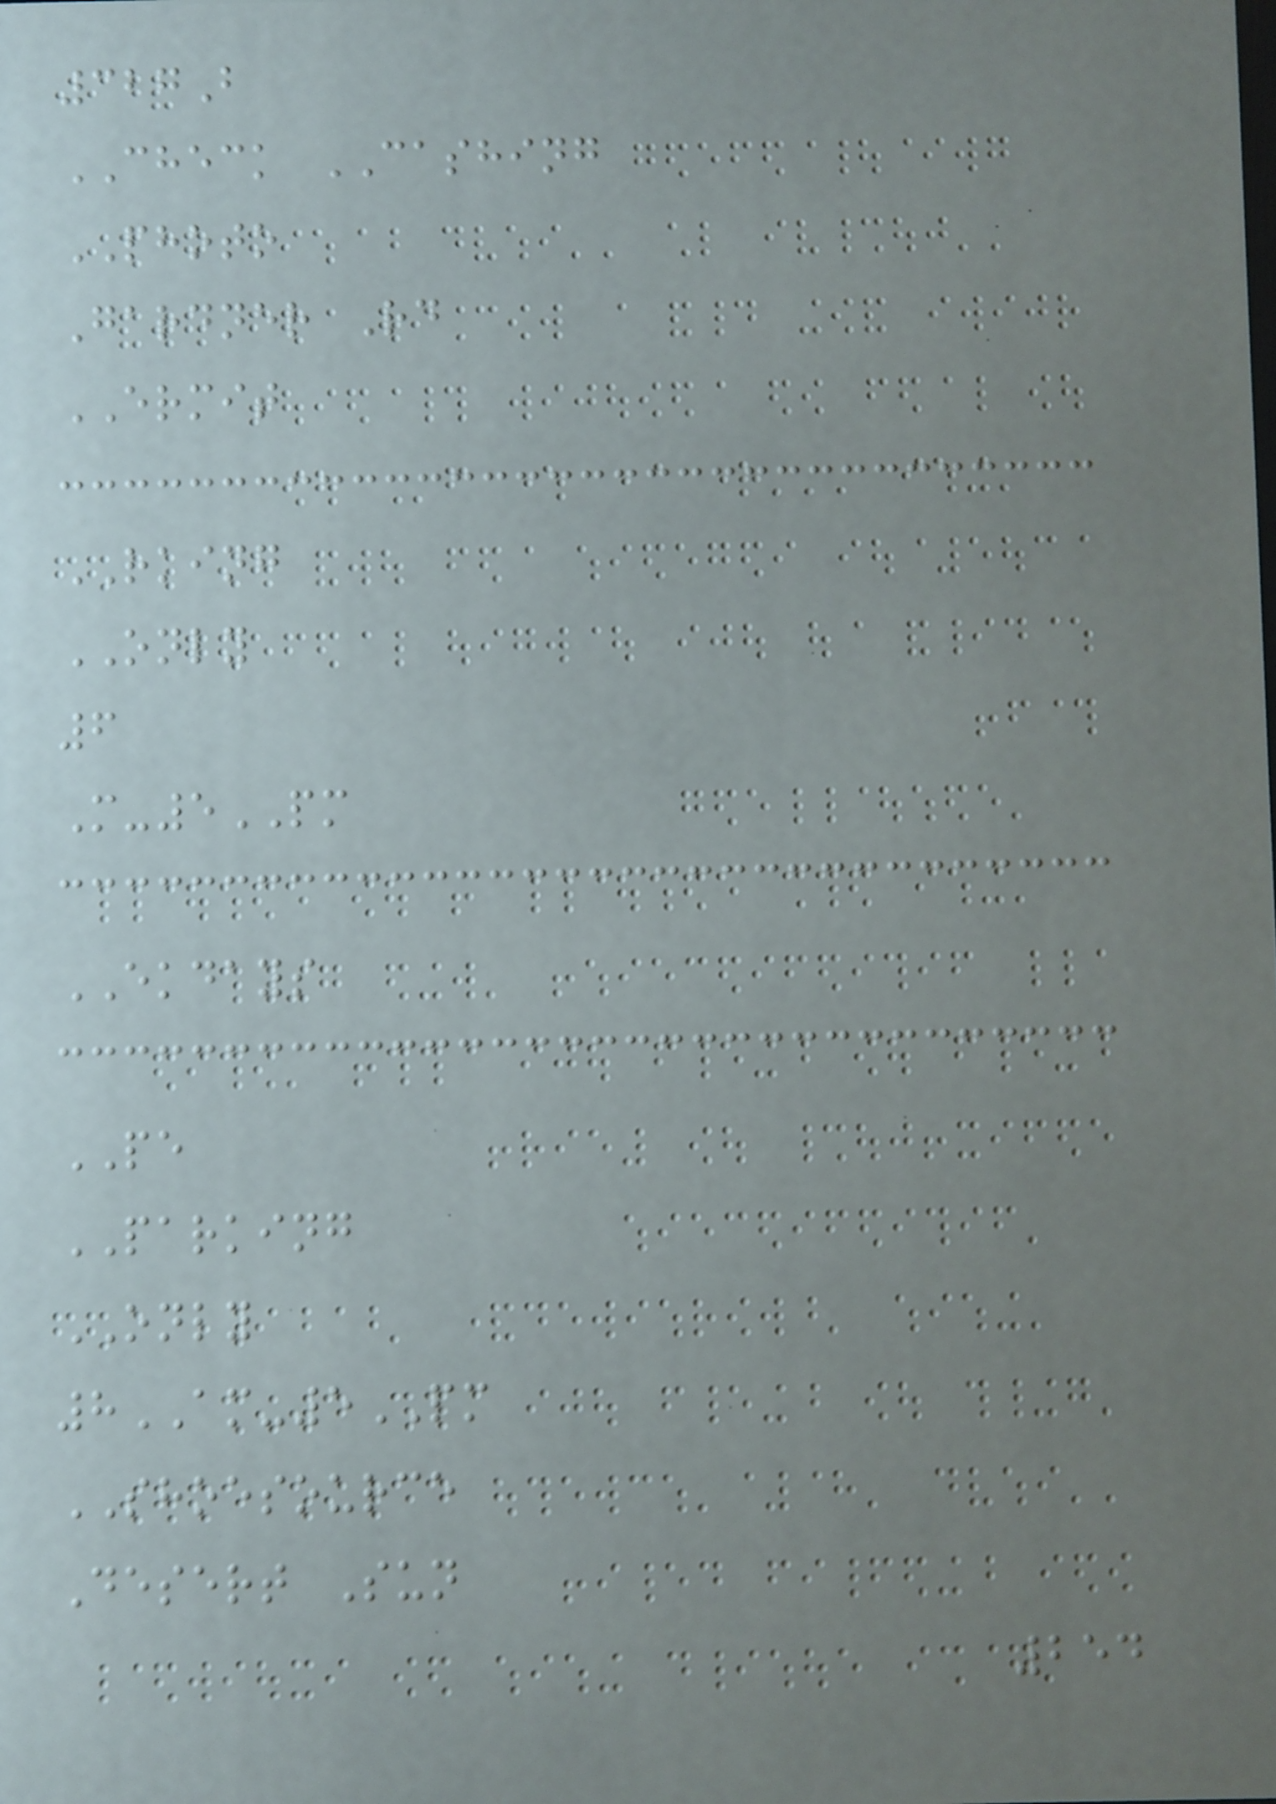327B
CHECK CASHING
PHOTO
Gardner Rd
ERMIT
RKING
ONLY
6
M-5PM
EKDAYS
PE
PARKING
ONLY
8AM-5PM
SHOESOURCE
Desert Sun
254
